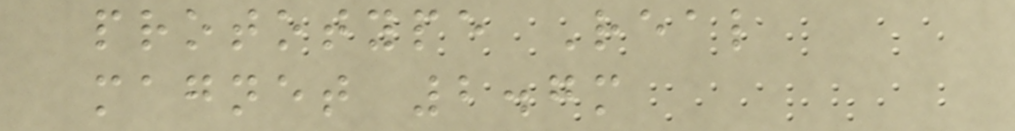prototype Real
magnet 2.7m
